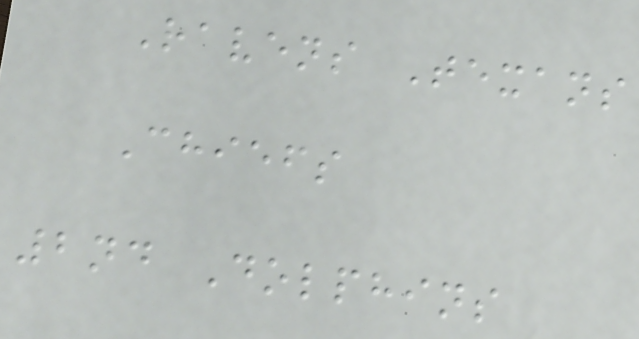Ravens Texans
Chiefs
2nd Dolphins
